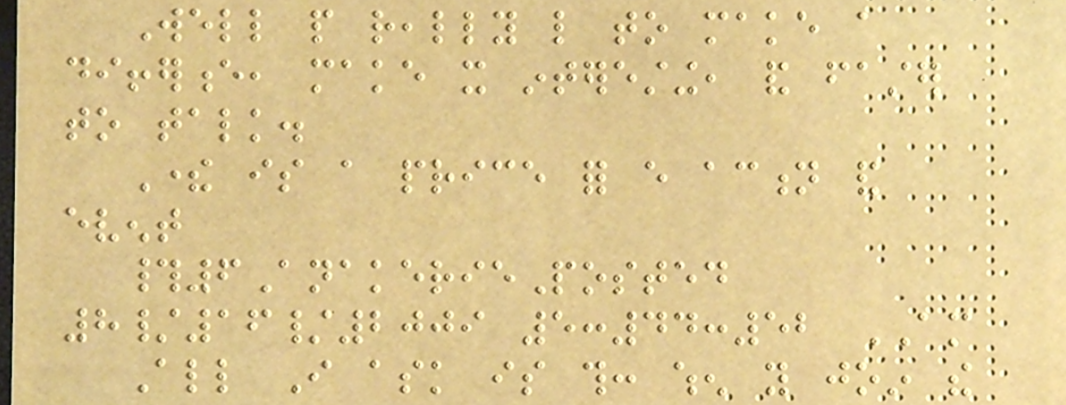Well people really like to make a
difference, make it interesting, and faster
to talk.
There is a price for every action and
event
#6AnakeriePosted
8/16/2009 5:44:52 AM
All I ask is this: when you join the
